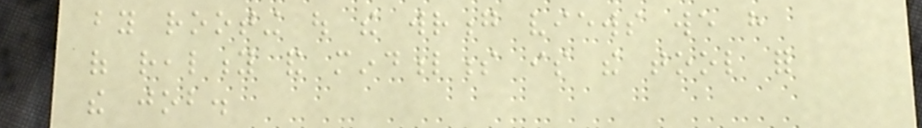by rooting out the wrong views we have
of reality and mindfulness is the tool for
the job.
